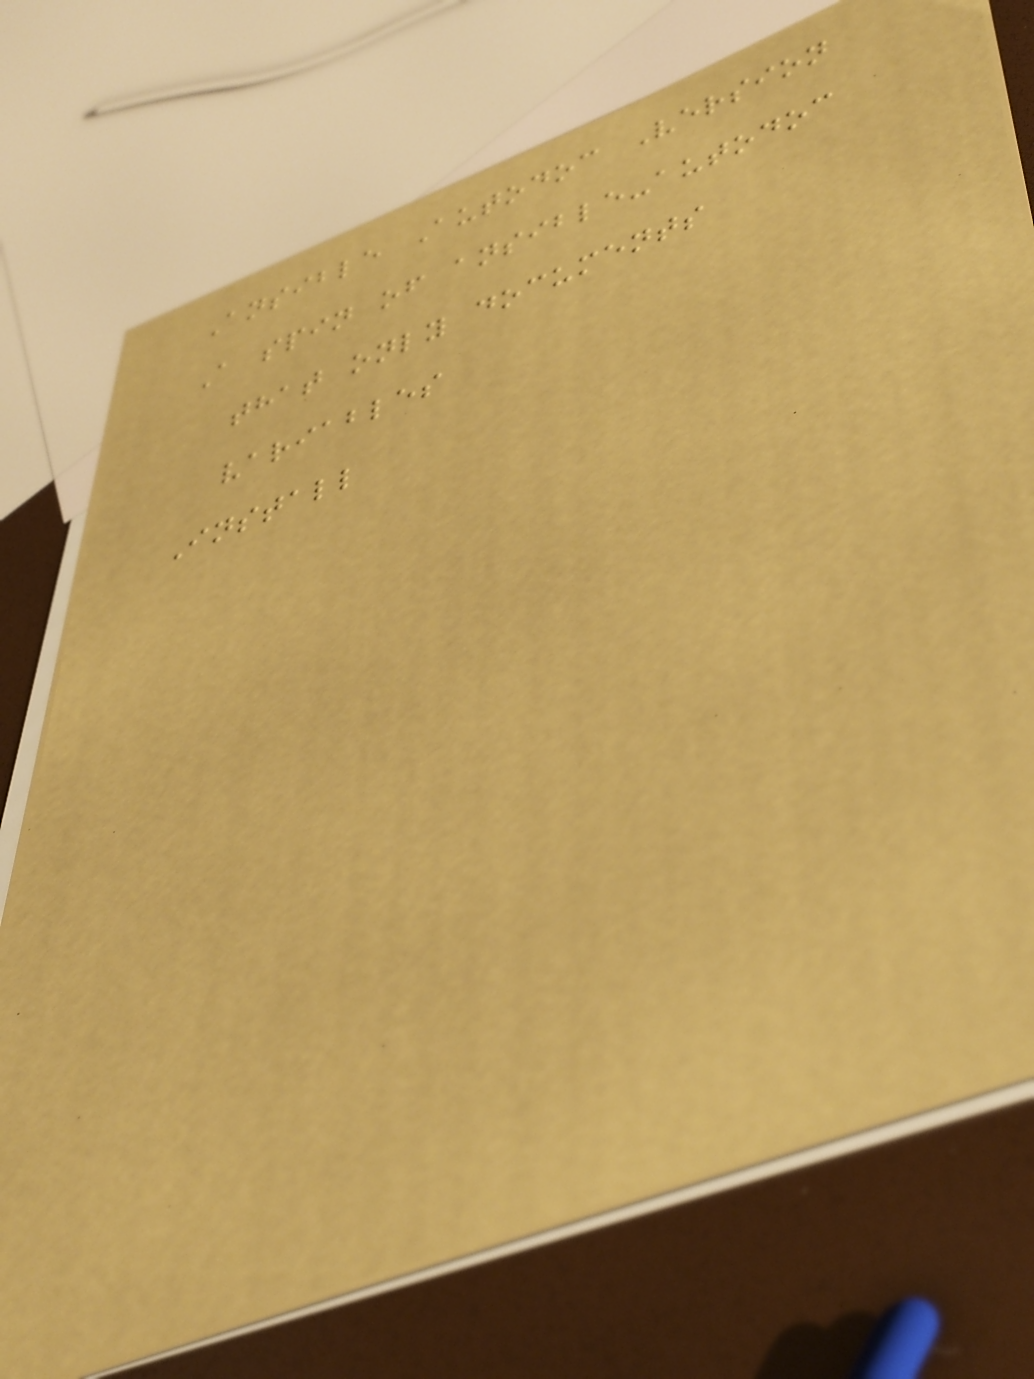Ansible Autodoc Version
A spin of ansible-autodoc
that only documents
variables
Install
